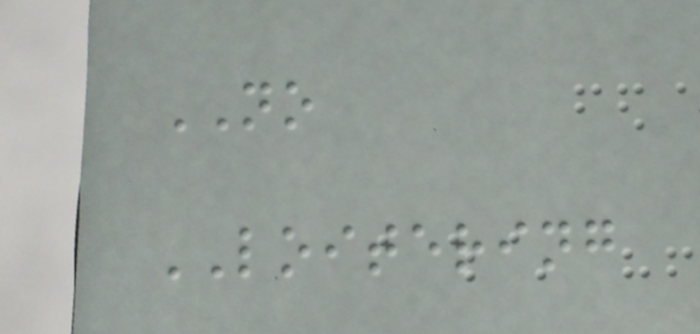NO
LOITERING
